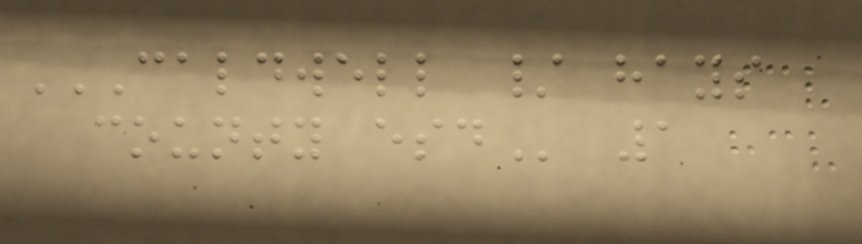CALDWELL / HAYS
COUNTY ESD 1
